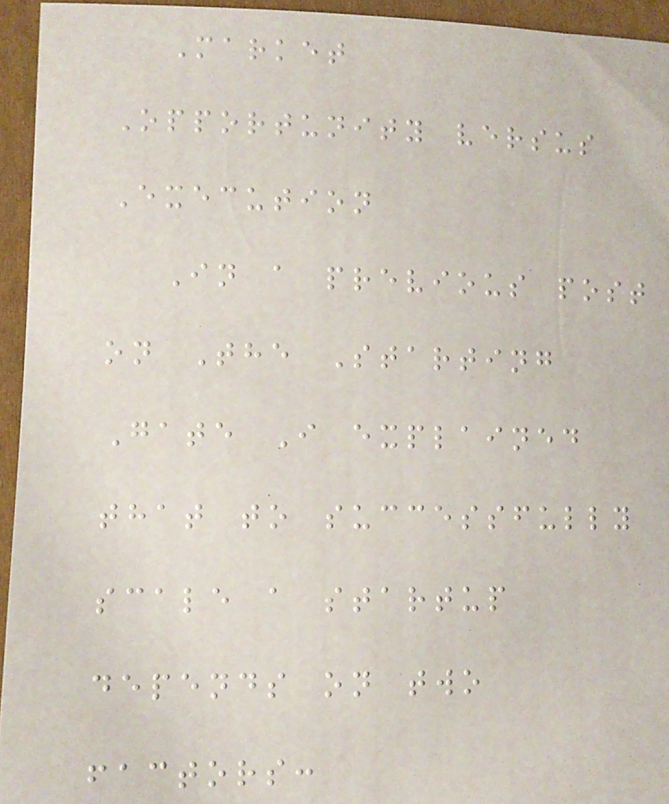Market
Opportunity versus
Execution
In a previous post
on The Starting
Gate I explained
that to successfully
scale a startup
depends on two
factors:
